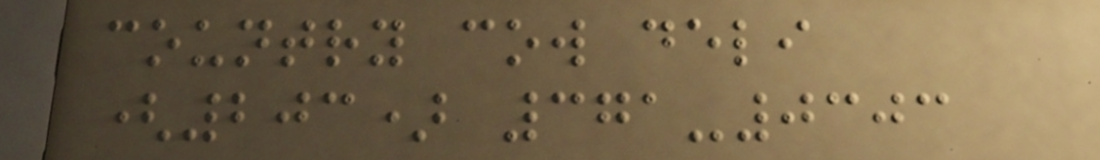country cow deli
(203) 371-0303
